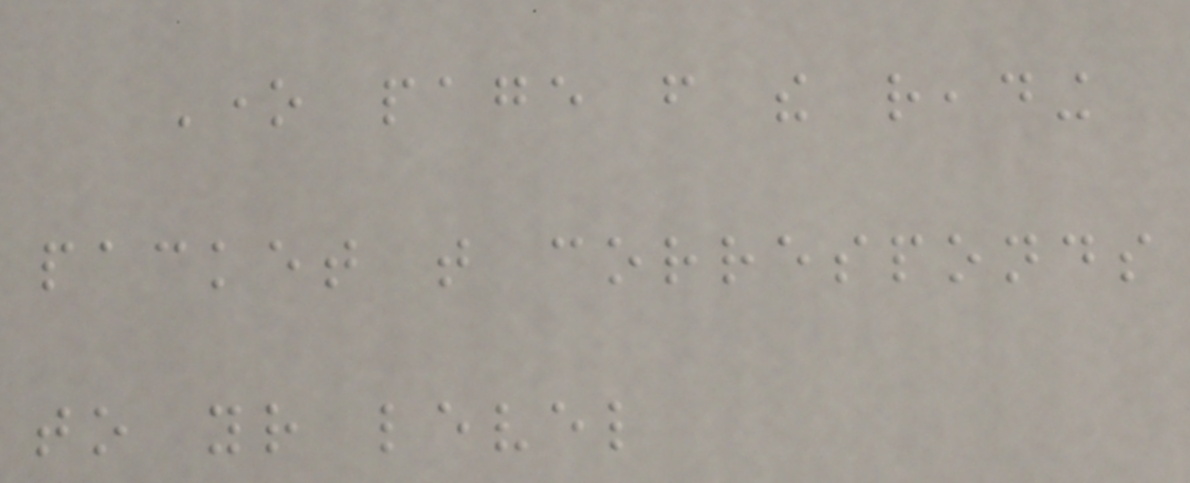One page from the reading
packet that corresponds
to your level
